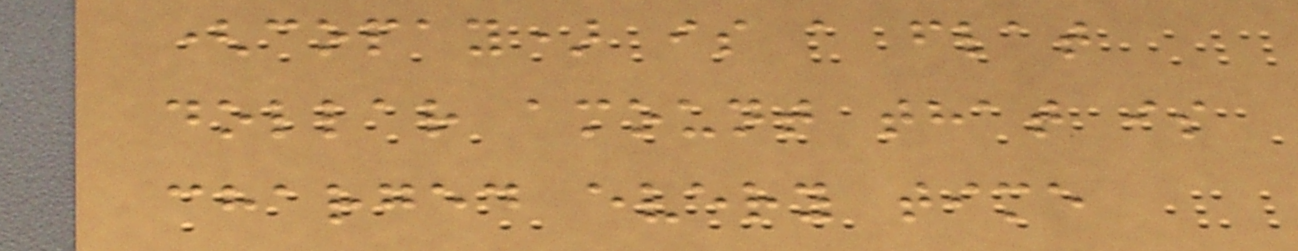(copay) is a flat
dollar amount that is
charged every time
